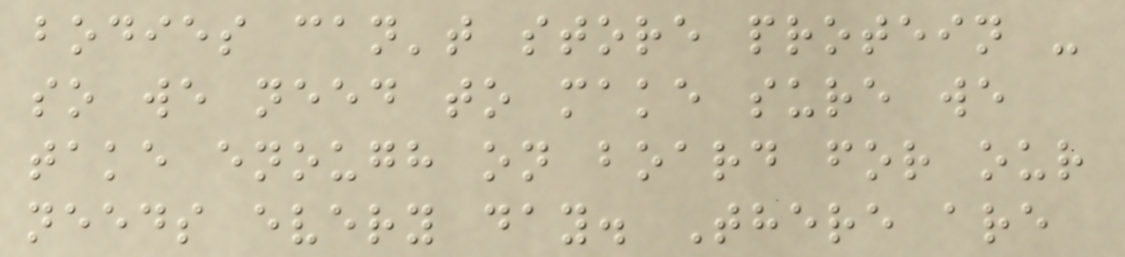bodies can't store protein -
so we need to make sure we
take enough on board for our
needs every day. There are
